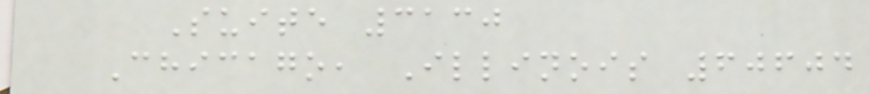Suite 3130
Chicago, Illinois 60604
